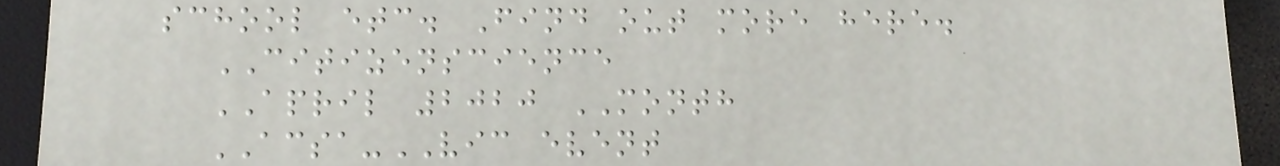school etc. Find out more here.
CITIZENSCIENCE
APRIL 2020 MONTH
ACSA-VIC event
